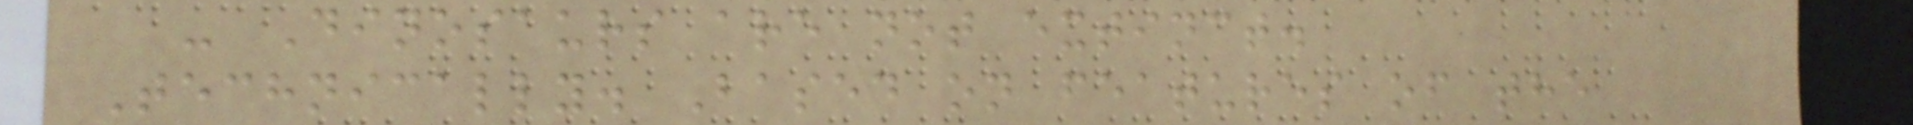- Dinosaurs are not extinct.
Technically. Based on features of the
